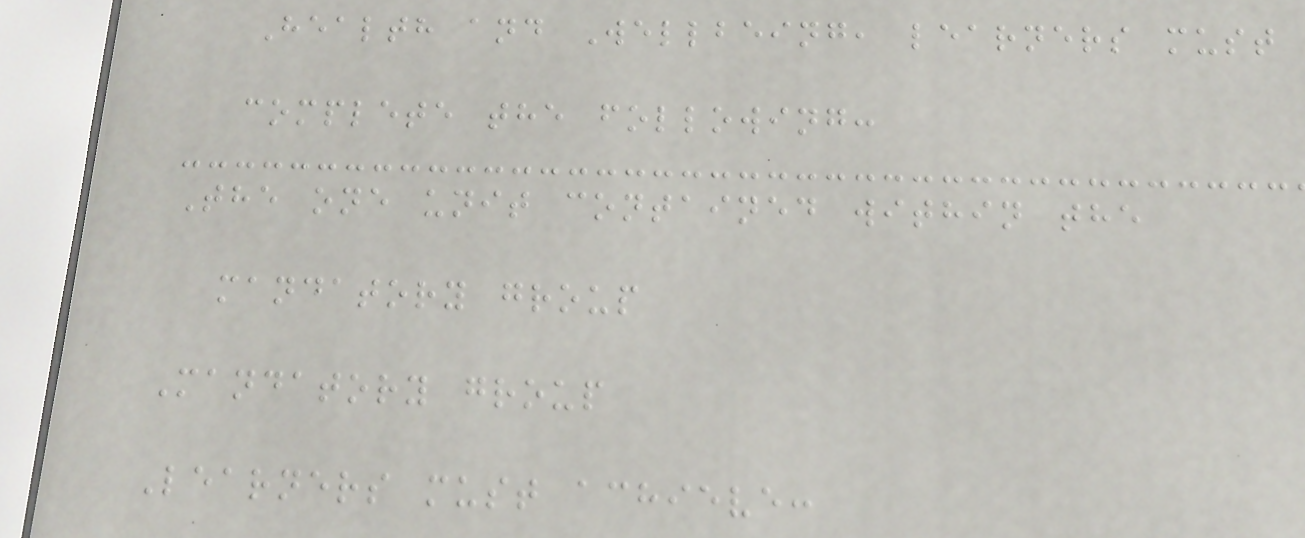Health and Wellbeing, learners must
complete the following:
The one unit contained within the
mandatory group
Mandatory group
Learners must achieve:
